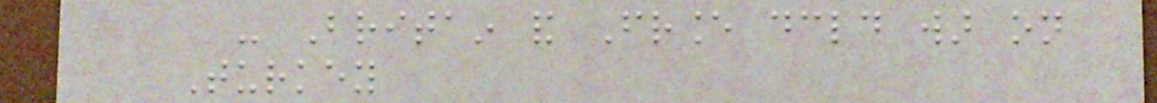- Britain and France declared war on
Turkey
